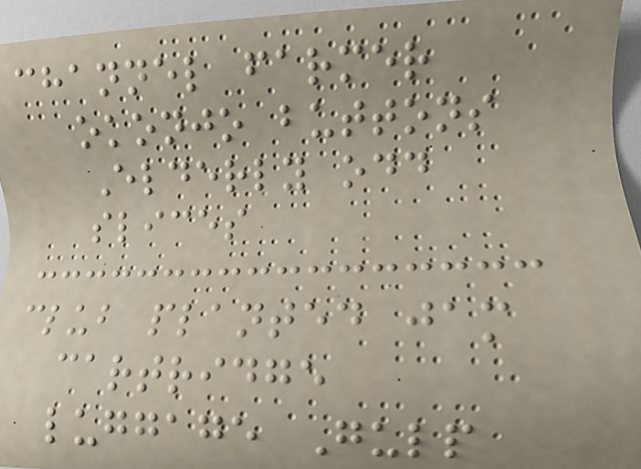channel farmer
okonjo buttons
Elderly odd
slices
club planted jam
cartridge
luggage Gulp
